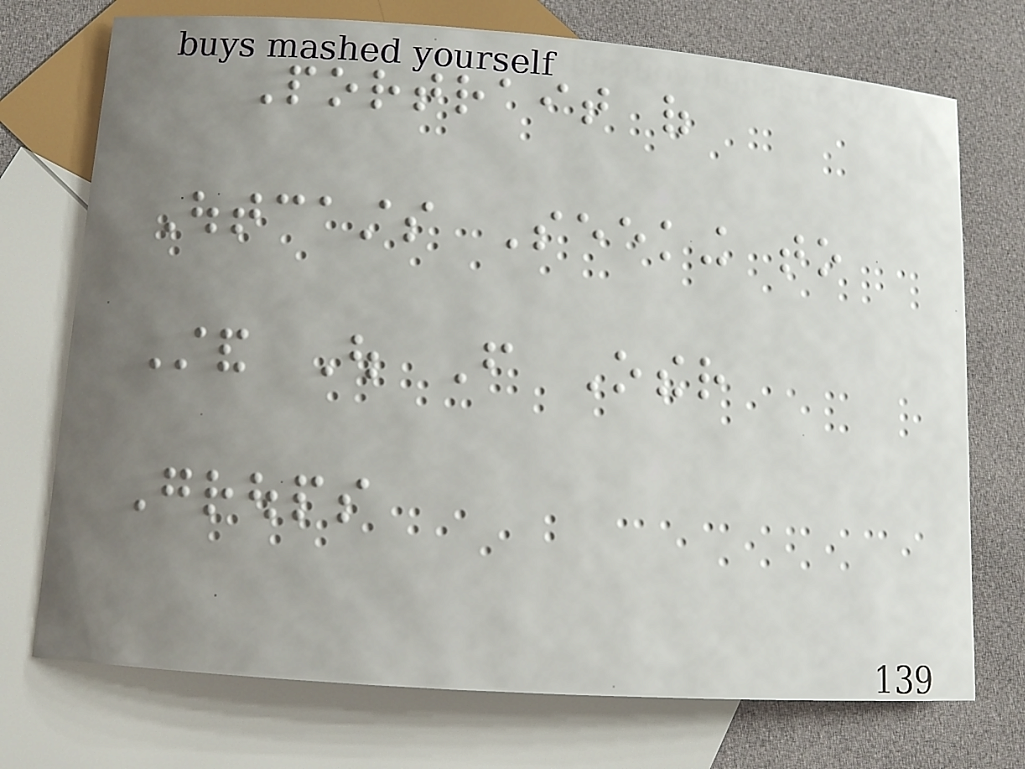Portrait of
Outcasts Seeking to
Stand Out From Other
Groups
